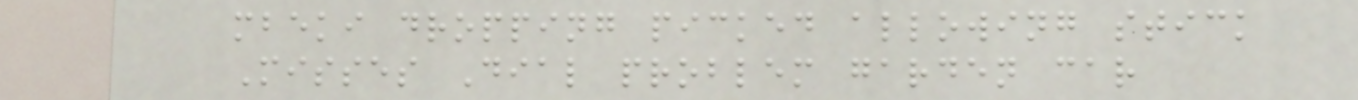mbeki dropping picked allowing stick
Misses Dial problem garden car
